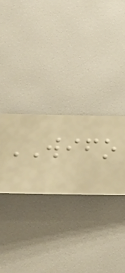WIFO
